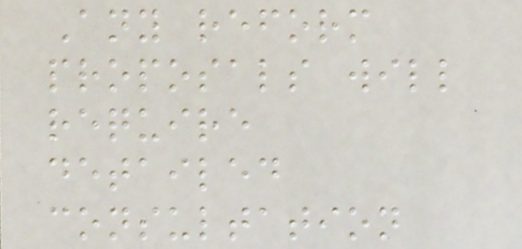Any reform
proposals will
require
detailed
consultation
